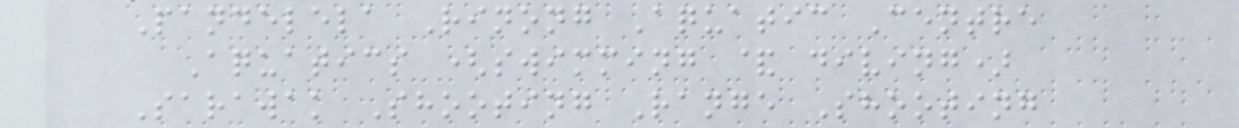Pandelela Rinong Aquatic Centre
Aquatics (swimming & diving)
Sarawak Shooting Range Shooting
